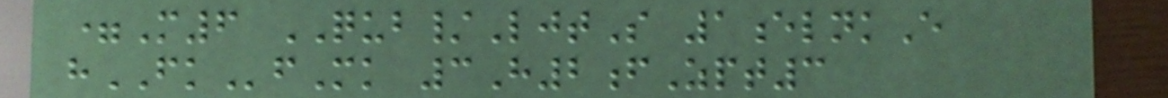=M6 QUB/LjtS 1elnkE
hFKfMk 3H2fZpt3
